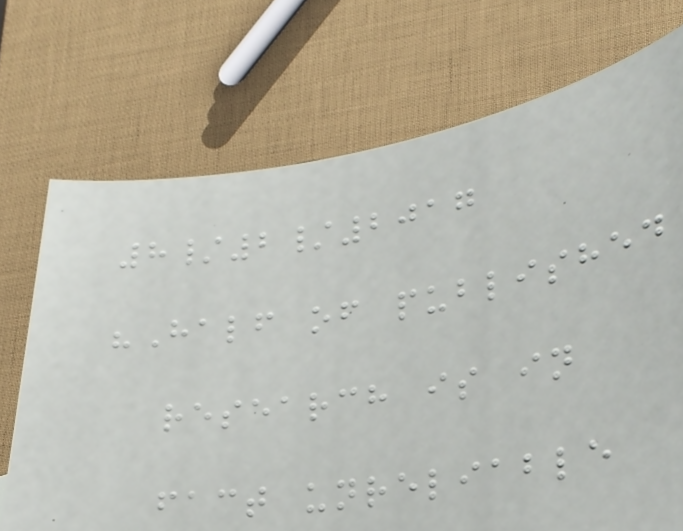8/2/2017
"Half of published
research is in
fact unreliable
